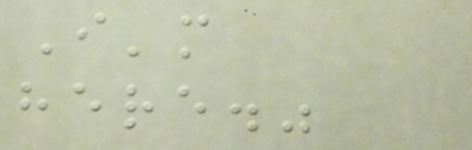I'm
here."
